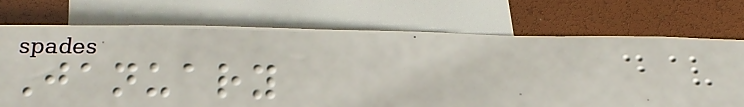January
